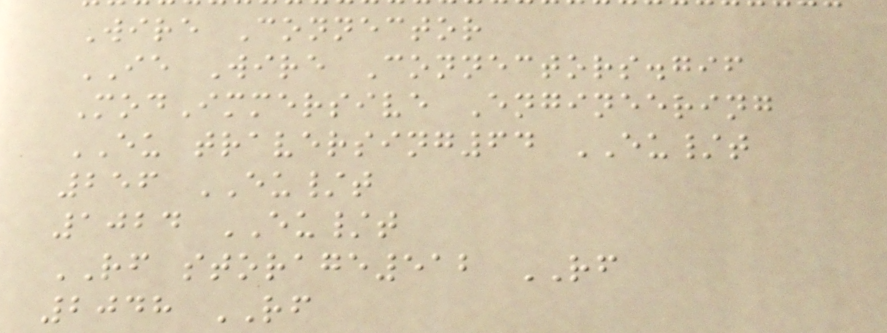Wire Connector
IE Wire Connectors.gif
ModImmersive Engineering
EU traversing64 EU/t
256 EU/t
1024 EU/t
RF storage512 RF
2048 RF
